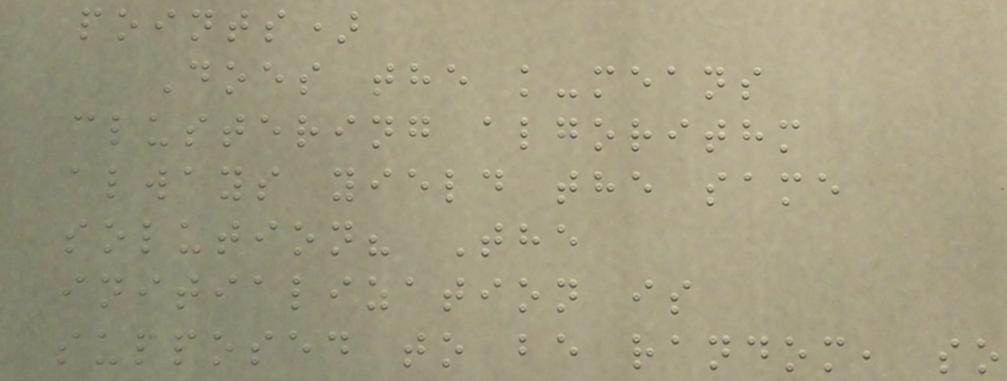points)
Does the k-means
clustering algorithm
always yield the same
solution? The
initialization is
supposed to be random, so
